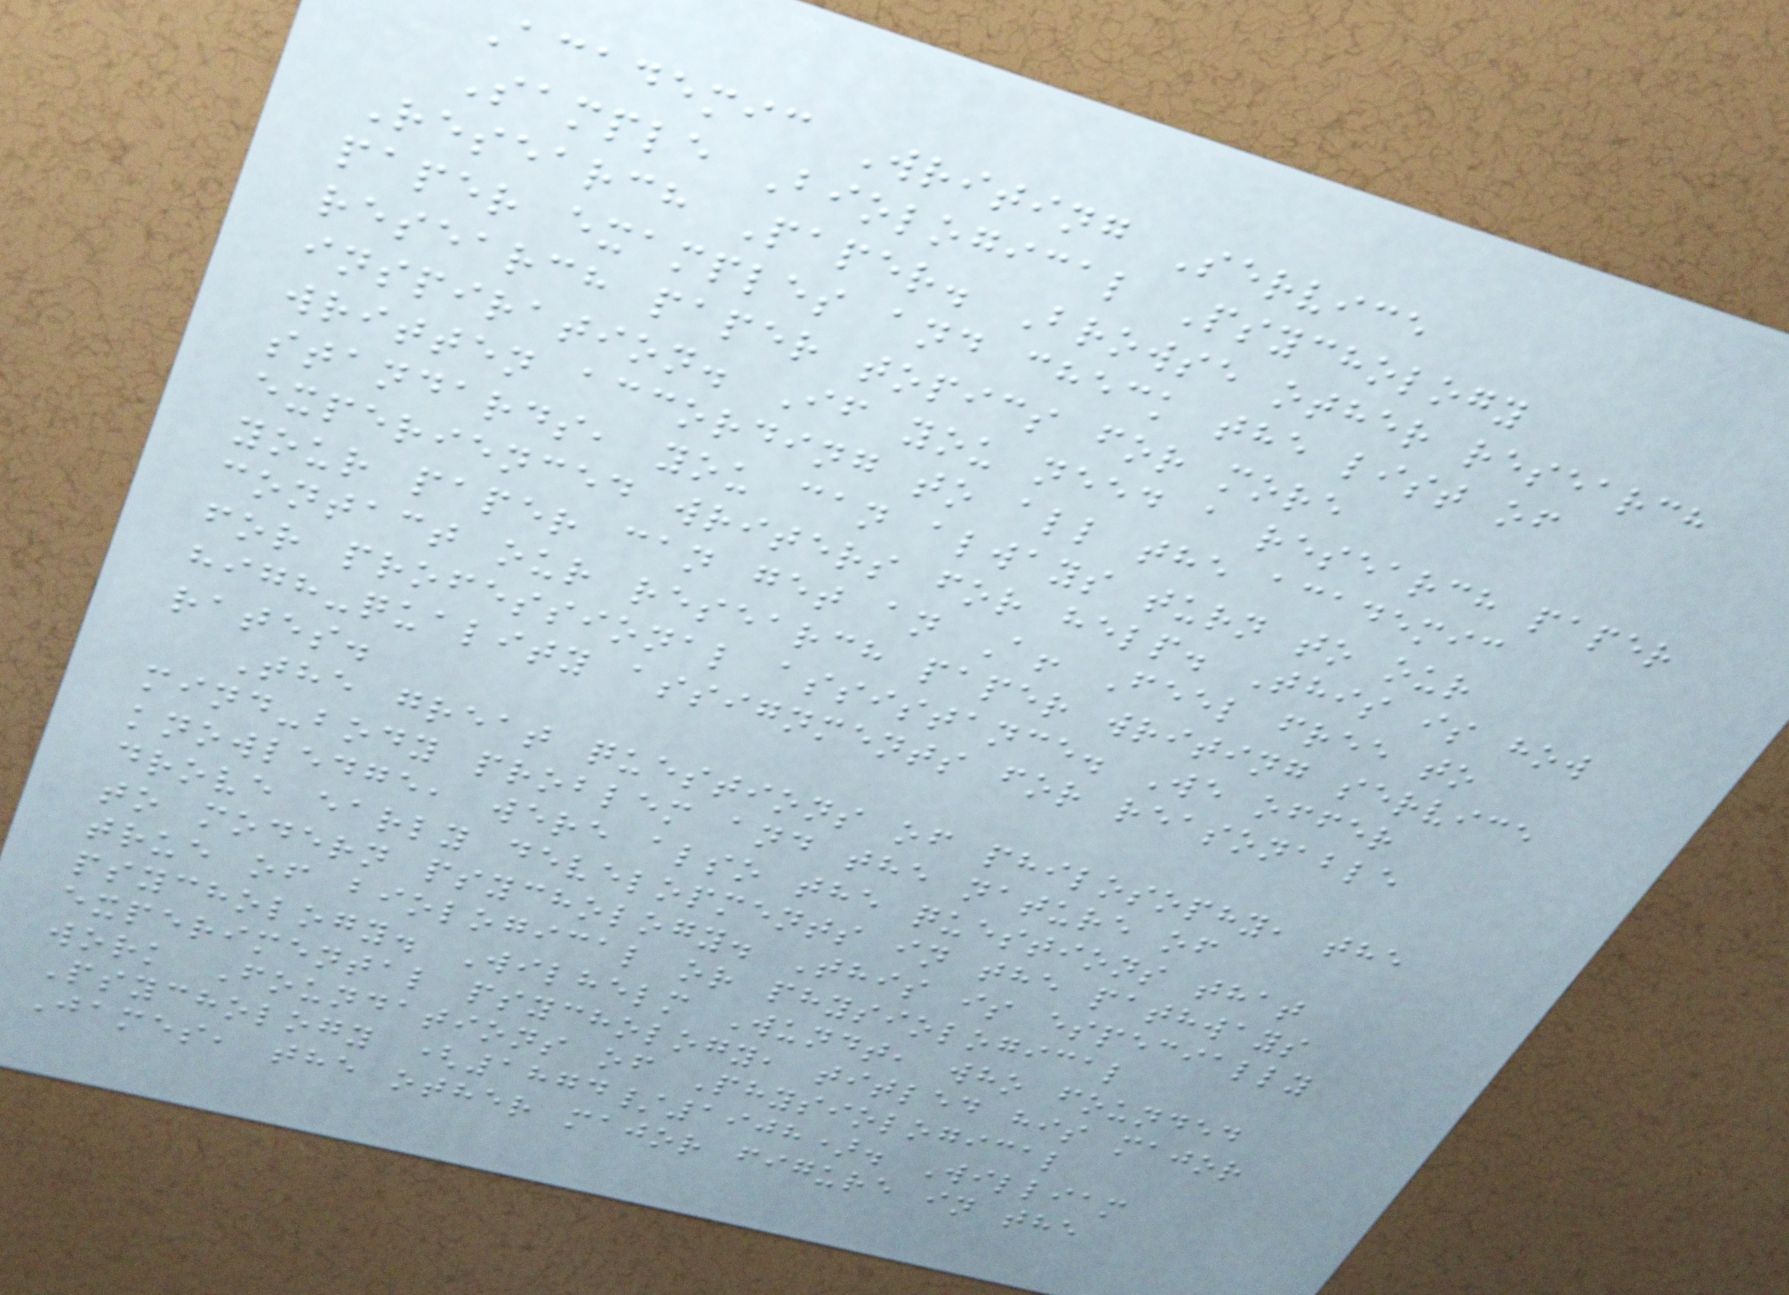Academic Writing Service
Sample Biological Psychology
Research Paper. Browse other research
paper examples and check the list of
research paper topics for more
inspiration. If you need a research paper
written according to all the academic
standards, you can always turn to our
experienced writers for help. This is how
your paper can get an A! Feel free to
contact our research paper writing service
for professional assistance. We offer
high-quality assignments for reasonable
rates.
The great questions of philosophy, the
mind-body problem and the nature of
knowledge, were also the questions that
drove early developments in the pathways
to modern psychology. This is especially
true of biological or physiological
psychology. Wilhelm Wundt, who founded
experimental psychology, titled his major
work Foundations of Physiological
Psychology (1874/1908). William
James, the other major figure in the
